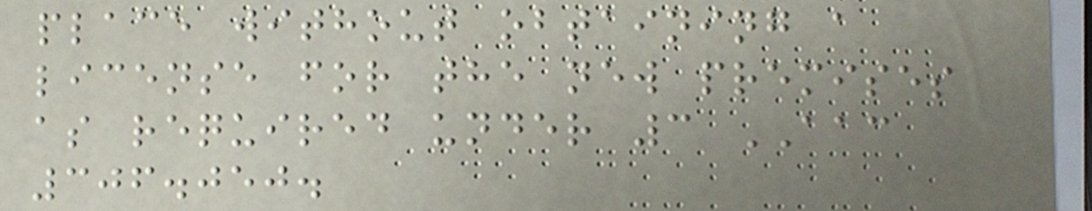place without obtaining a
license for the new premises
as required under 3 AAC
306.050.
